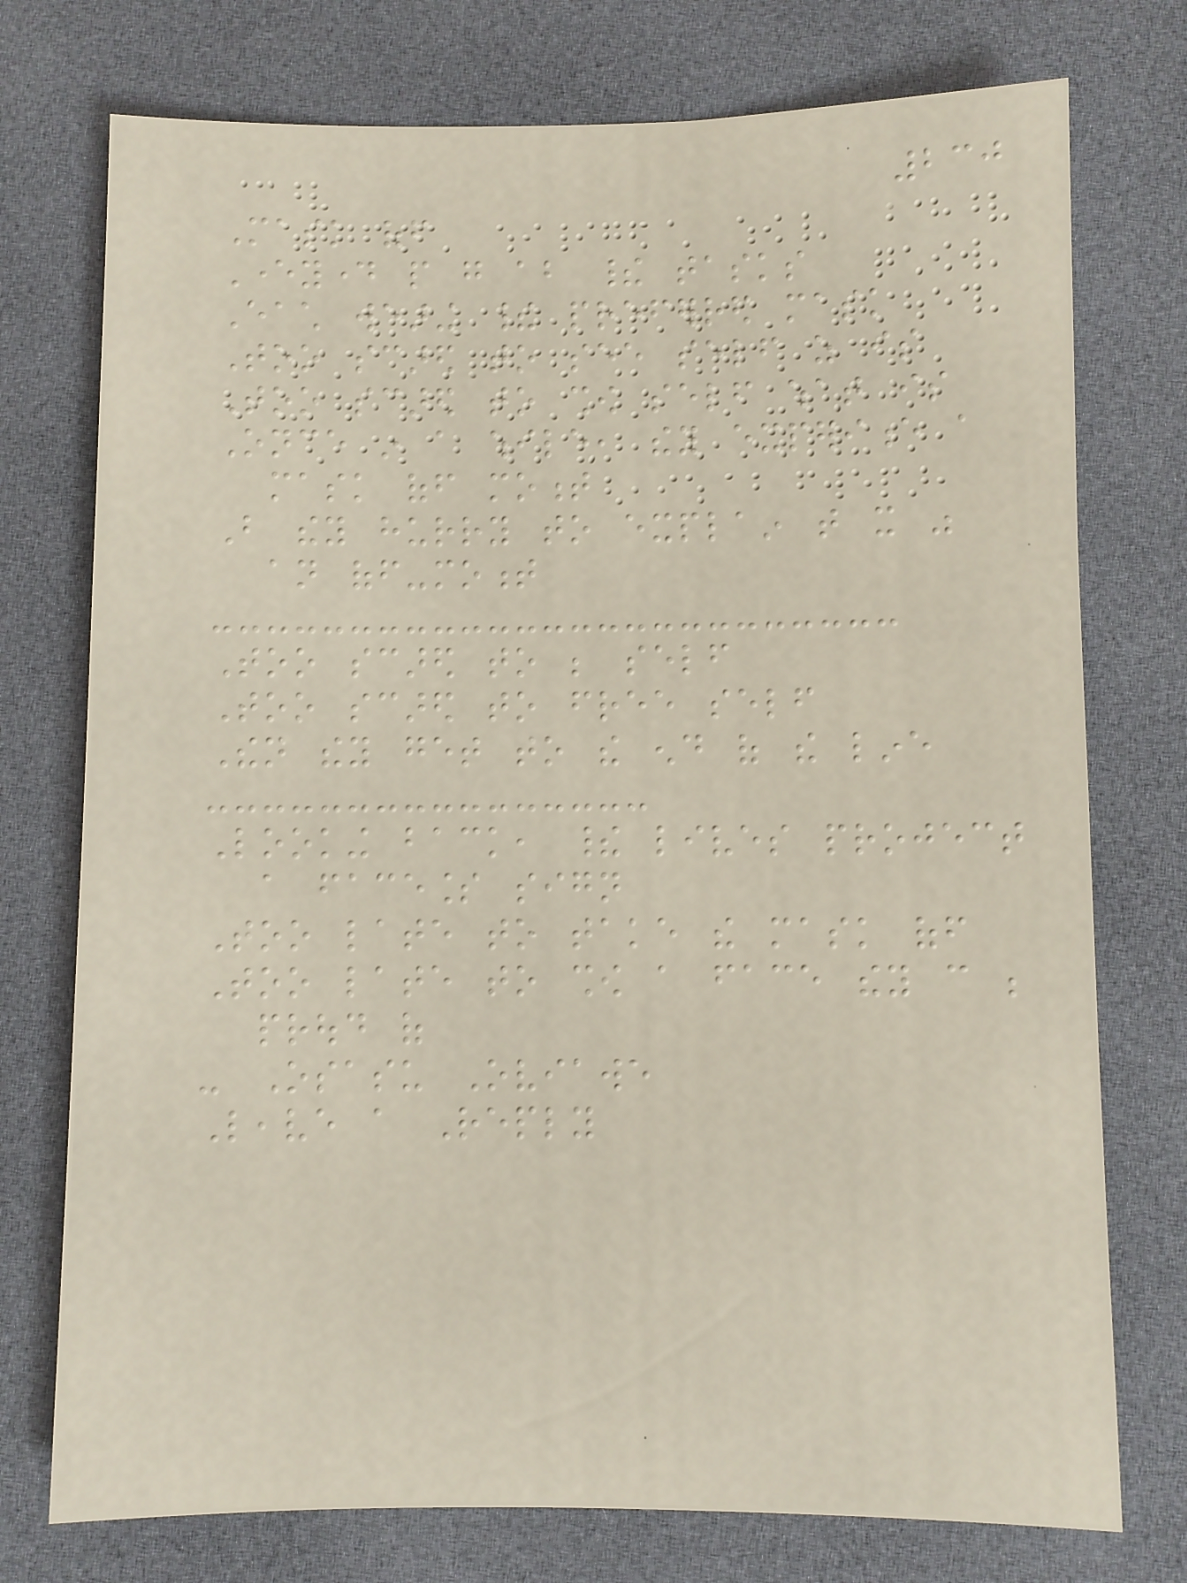230
Mask off
Everyday people go about their tasks
Each wearing their preferred mask
Too scared to see self as is
Too scared to show self what is
Once in a while, they experience a
mask off moment
But they hurry to explain that it was
an off-moment
Too scared to be self
Too scared to free self
Then they get to the end of the line
Looking back, their lives project
a faceless sign
Too late to take the mask off
Too late to show a face they can be
proud of
- Osasu Oviawe
Leave a Reply
